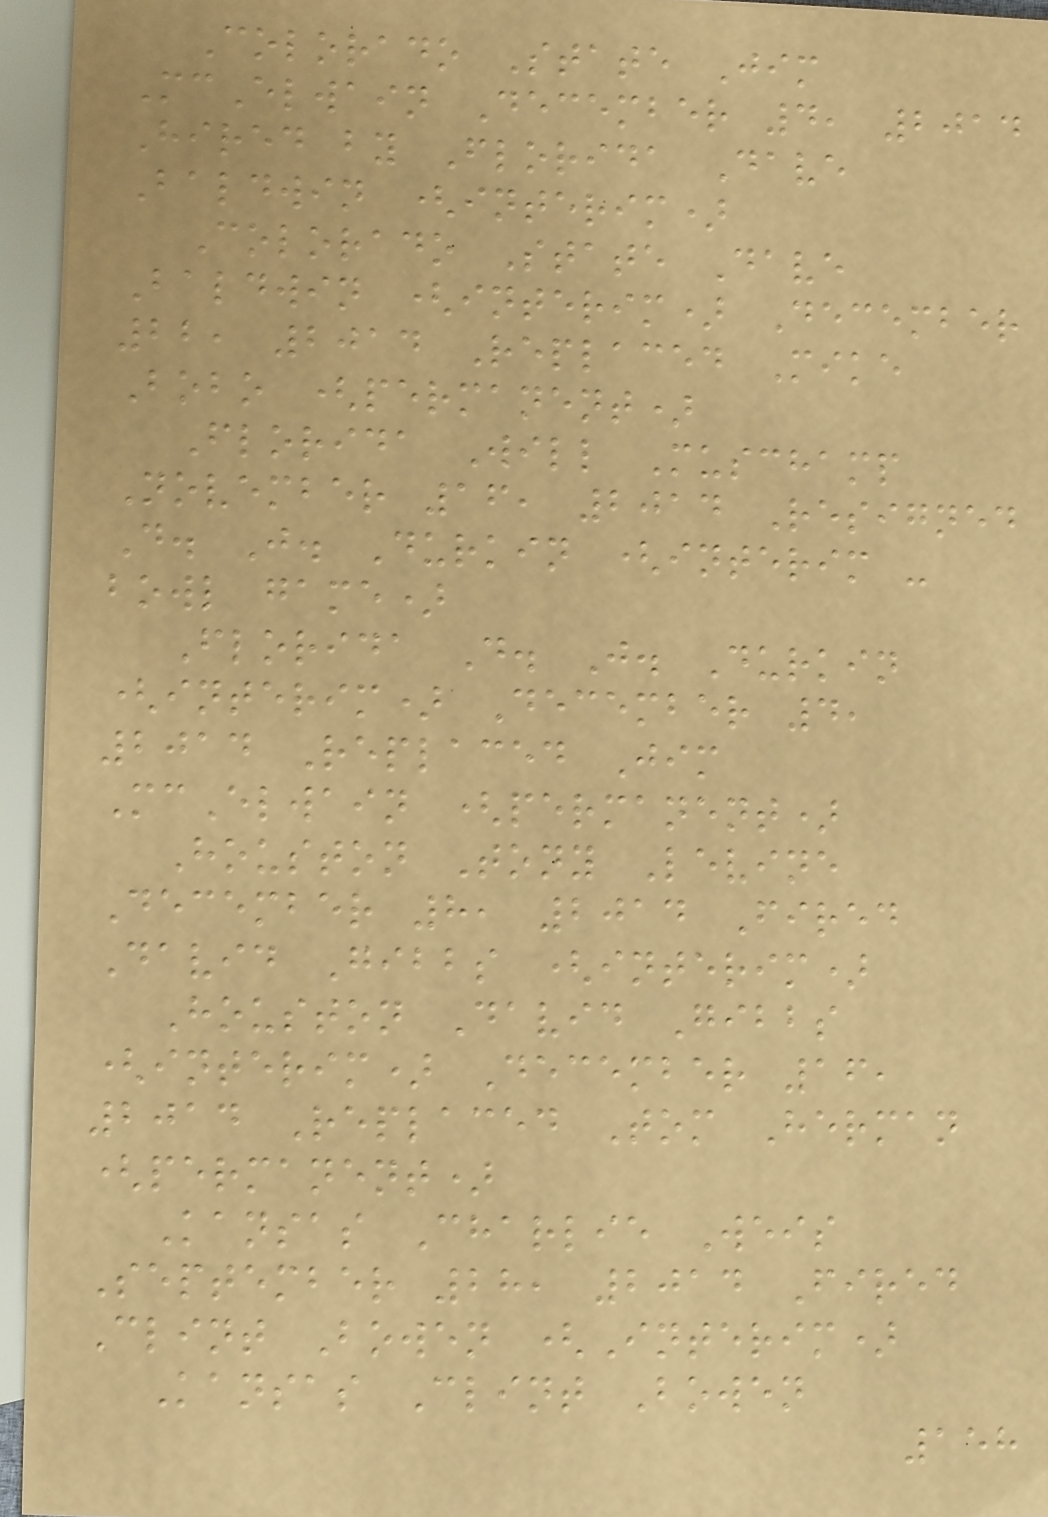Colorado State Jim
McElwain December 4, 2014
Hired by Florida Dave
Baldwin (interim)
Colorado State Dave
Baldwin (interim) December
22, 2014 Replaced Mike
Bobo (permanent)
Florida Will Muschamp
November 16, 2014 Resigned
D. J. Durkin (interim -
bowl game)
Florida D. J. Durkin
(interim) December 4,
2014 Replaced Jim
McElwain (permanent)
Houston Tony Levine
December 8, 2014 Fired
David Gibbs (interim)
Houston David Gibbs
(interim) December 16,
2014 Replaced Tom Herman
(permanent)
Kansas Charlie Weis
September 28, 2014 Fired
Clint Bowen (Interim)
Kansas Clint Bowen
158
